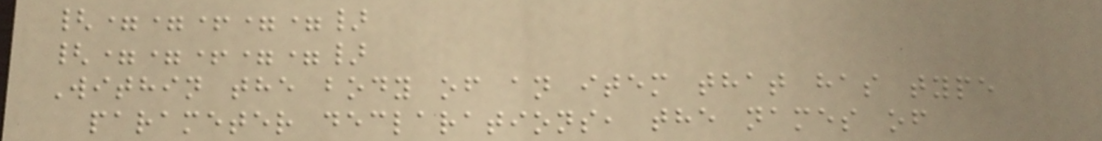{==+==}
{==+==}
Within the body of an item that has type
parameter declarations, the names of
